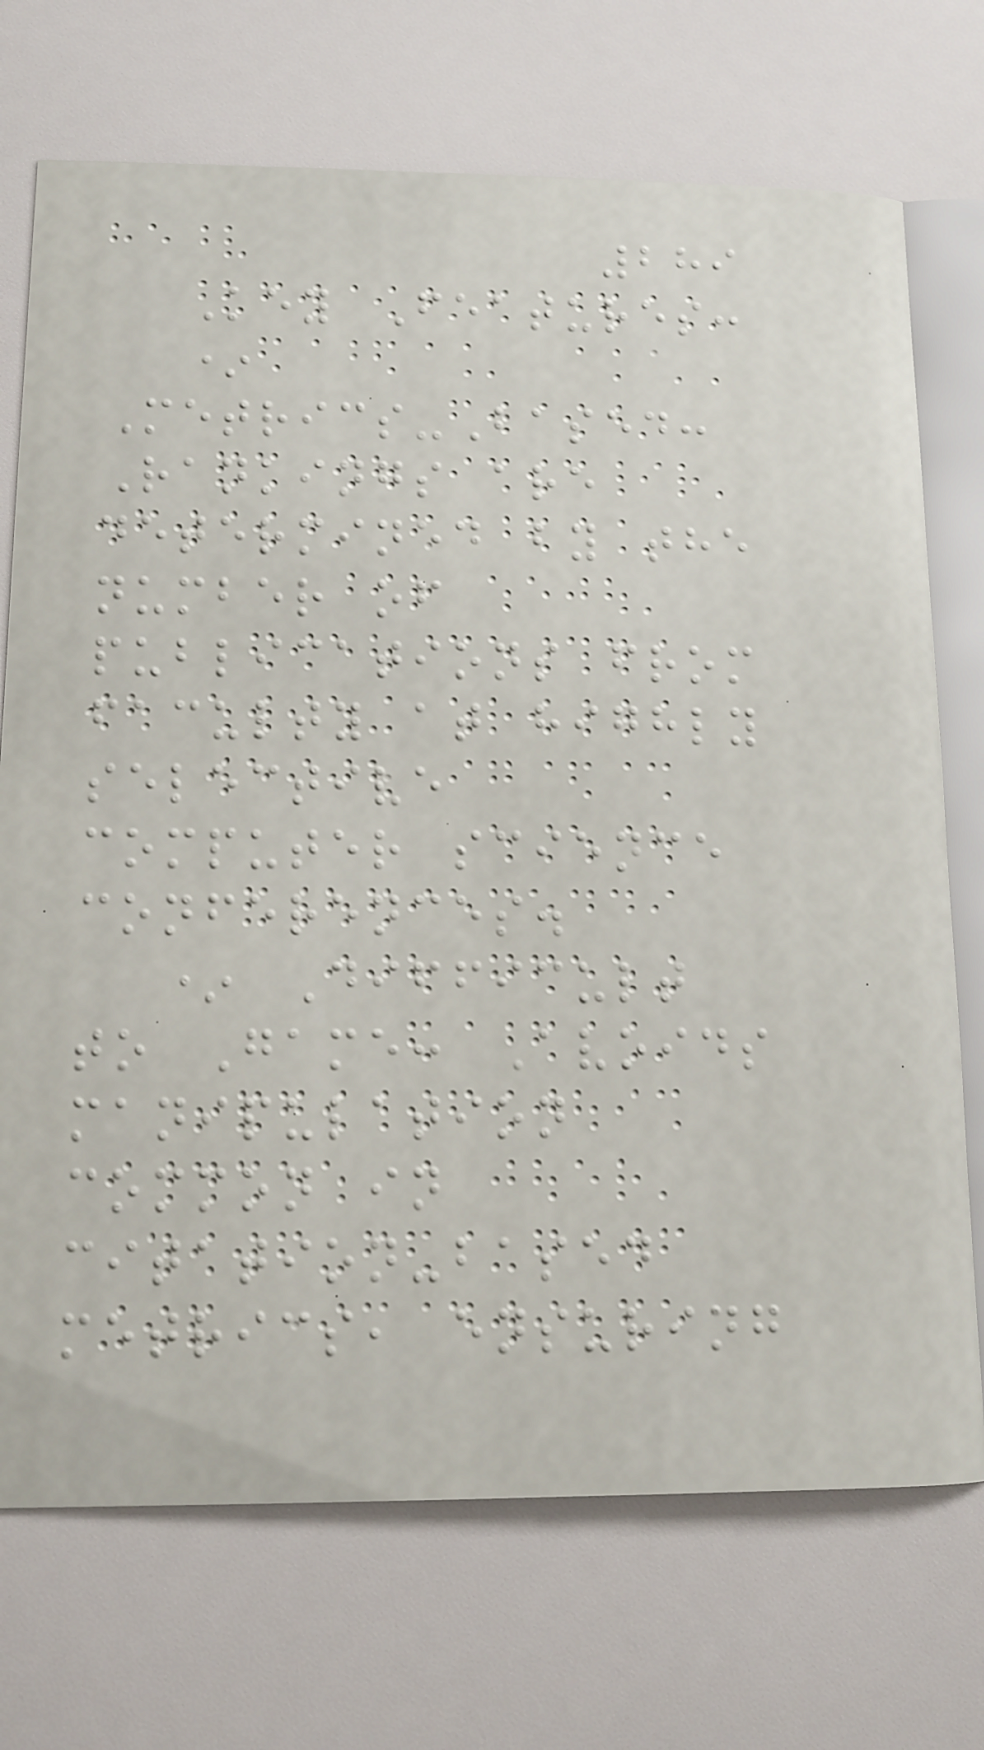289
Key Features:
*
Metrics-Based:
Rankings are
determined by the
number of
publications from
faculty at highly
selective
computer science
conferences.
* Difficult
to Game: Avoids
manipulation
common in
citation-based
metrics, ensuring
